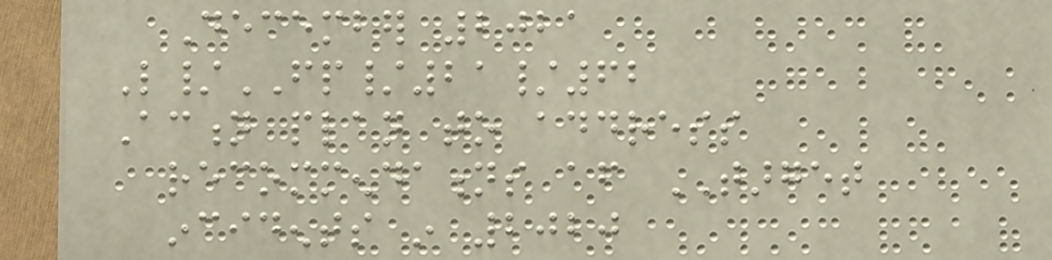December 2021
L/FP/21/62
Action plan to address
recommendations after TARGET
incidents in 2020
